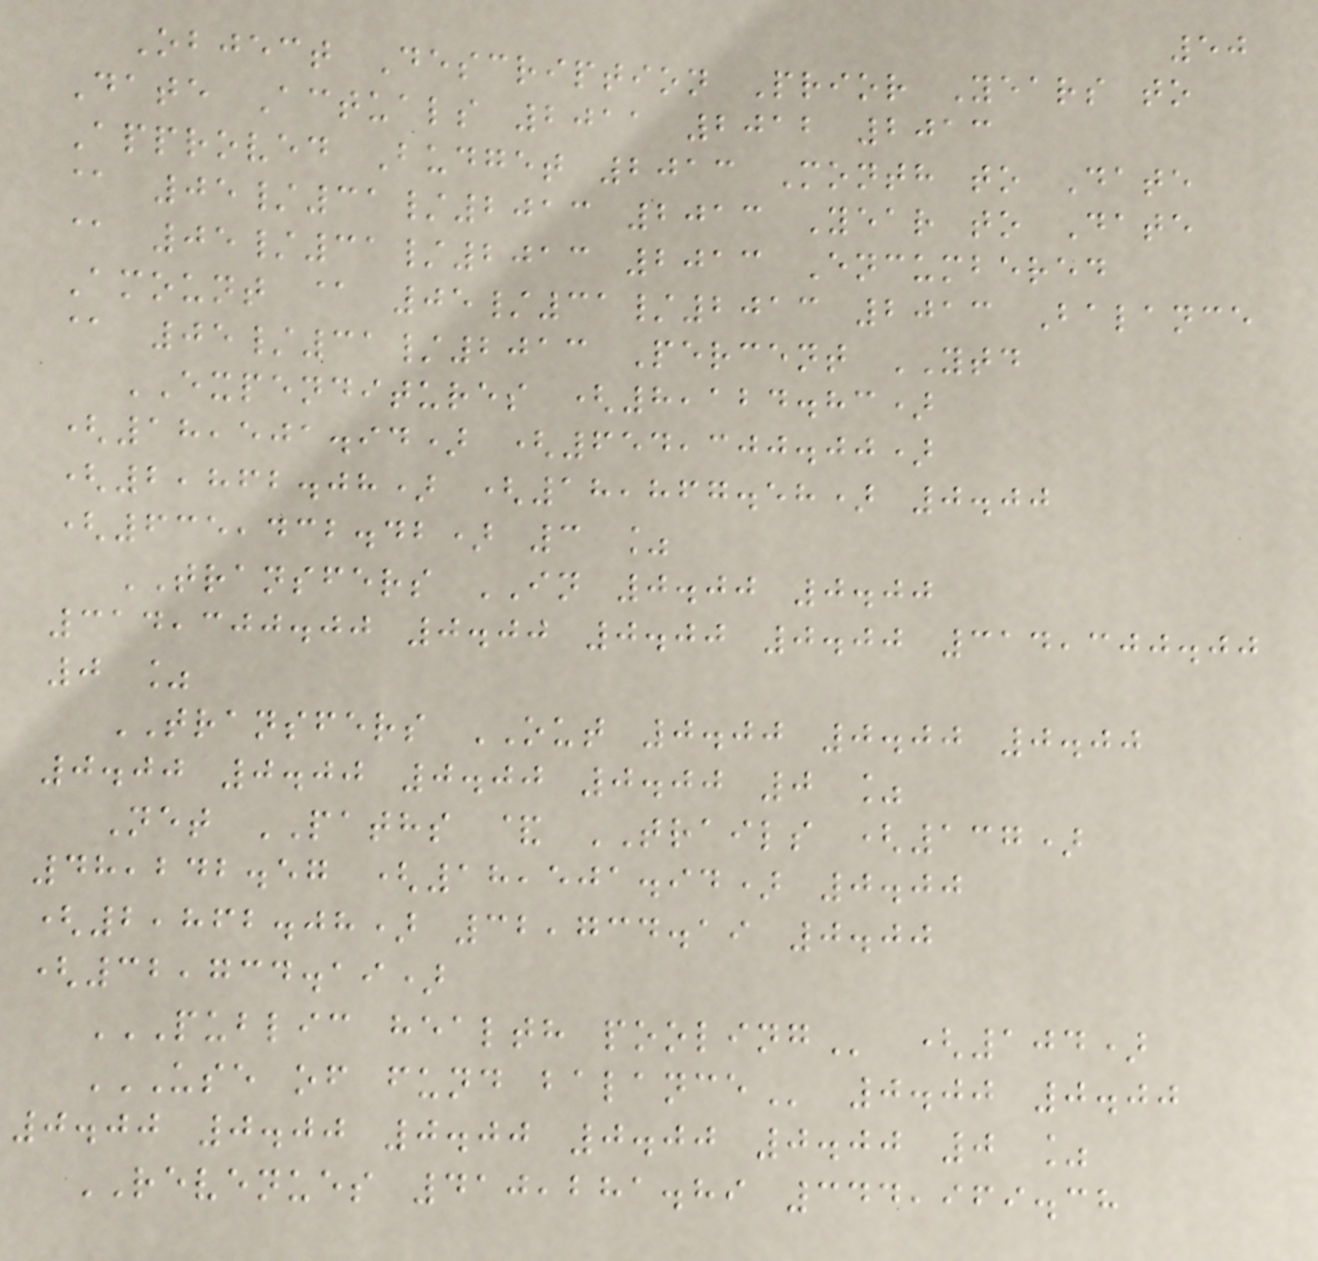50
Object Description Prior Years to
Date Actuals 2011 2012 2013
Approved Budget 2013 Month to Date
@ 05/31/2013 2013 Year to Date
@ 05/31/2013 2013 Encumbered
Amount @ 05/31/2013 2013 Balance
@ 05/31/2013 Percent YTD
EXPENDITURES (8,124.83)
(18,501.94) (654,300.00)
(2,862.08) (18,867.58) 0.00
(635,432.42) 3 %
TRANSFERS IN 0.00 0.00
314,300.00 0.00 0.00 0.00 314,300.00
0 %
TRANSFERS OUT 0.00 0.00 0.00
0.00 0.00 0.00 0.00 0 %
Net PATHS & TRAILS (137)
48,242.57 (18,501.94) 0.00
(2,862.08) 32,734.19 0.00
(32,734.19)
PUBLIC HEALTH POOLING (104)
USE OF FUND BALANCE 0.00 0.00
0.00 0.00 0.00 0.00 0.00 0 %
REVENUES 410,281.89 344,969.38
